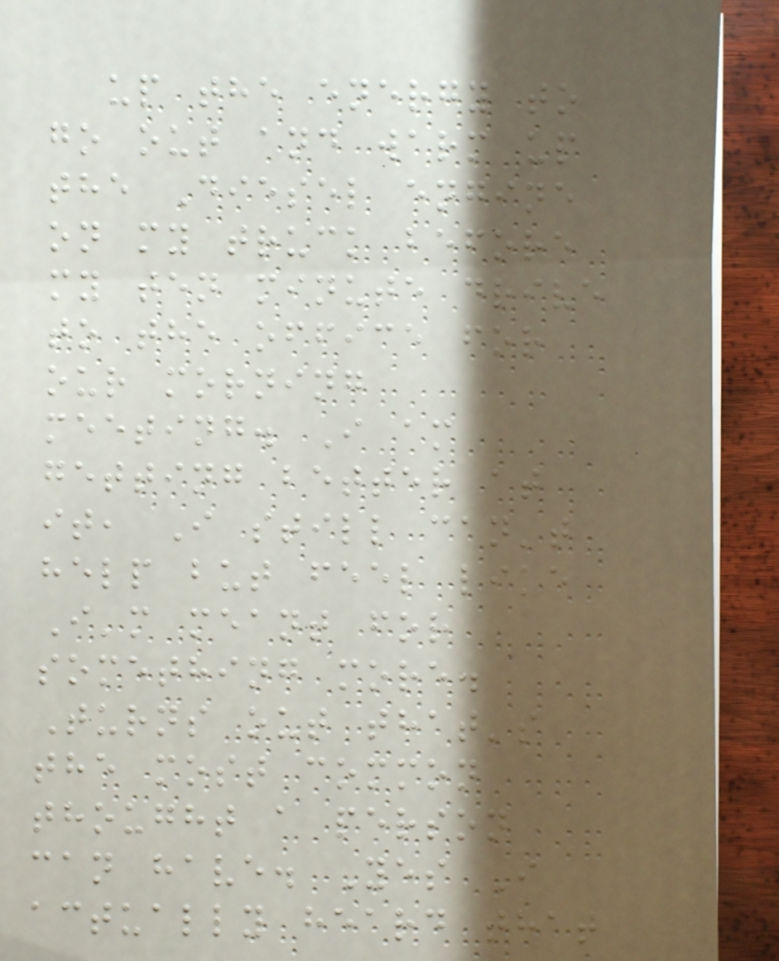up the energy to
go out and warm up
the Diesel engine
on my truck before
my ten minute drive
to the office for
our morning
meeting. I am
getting better at
it, I still can't
help but feel like
I'm meant for
something more.
Turns out that's
the most common
thought a person
can have. Yes I
actually heard that
